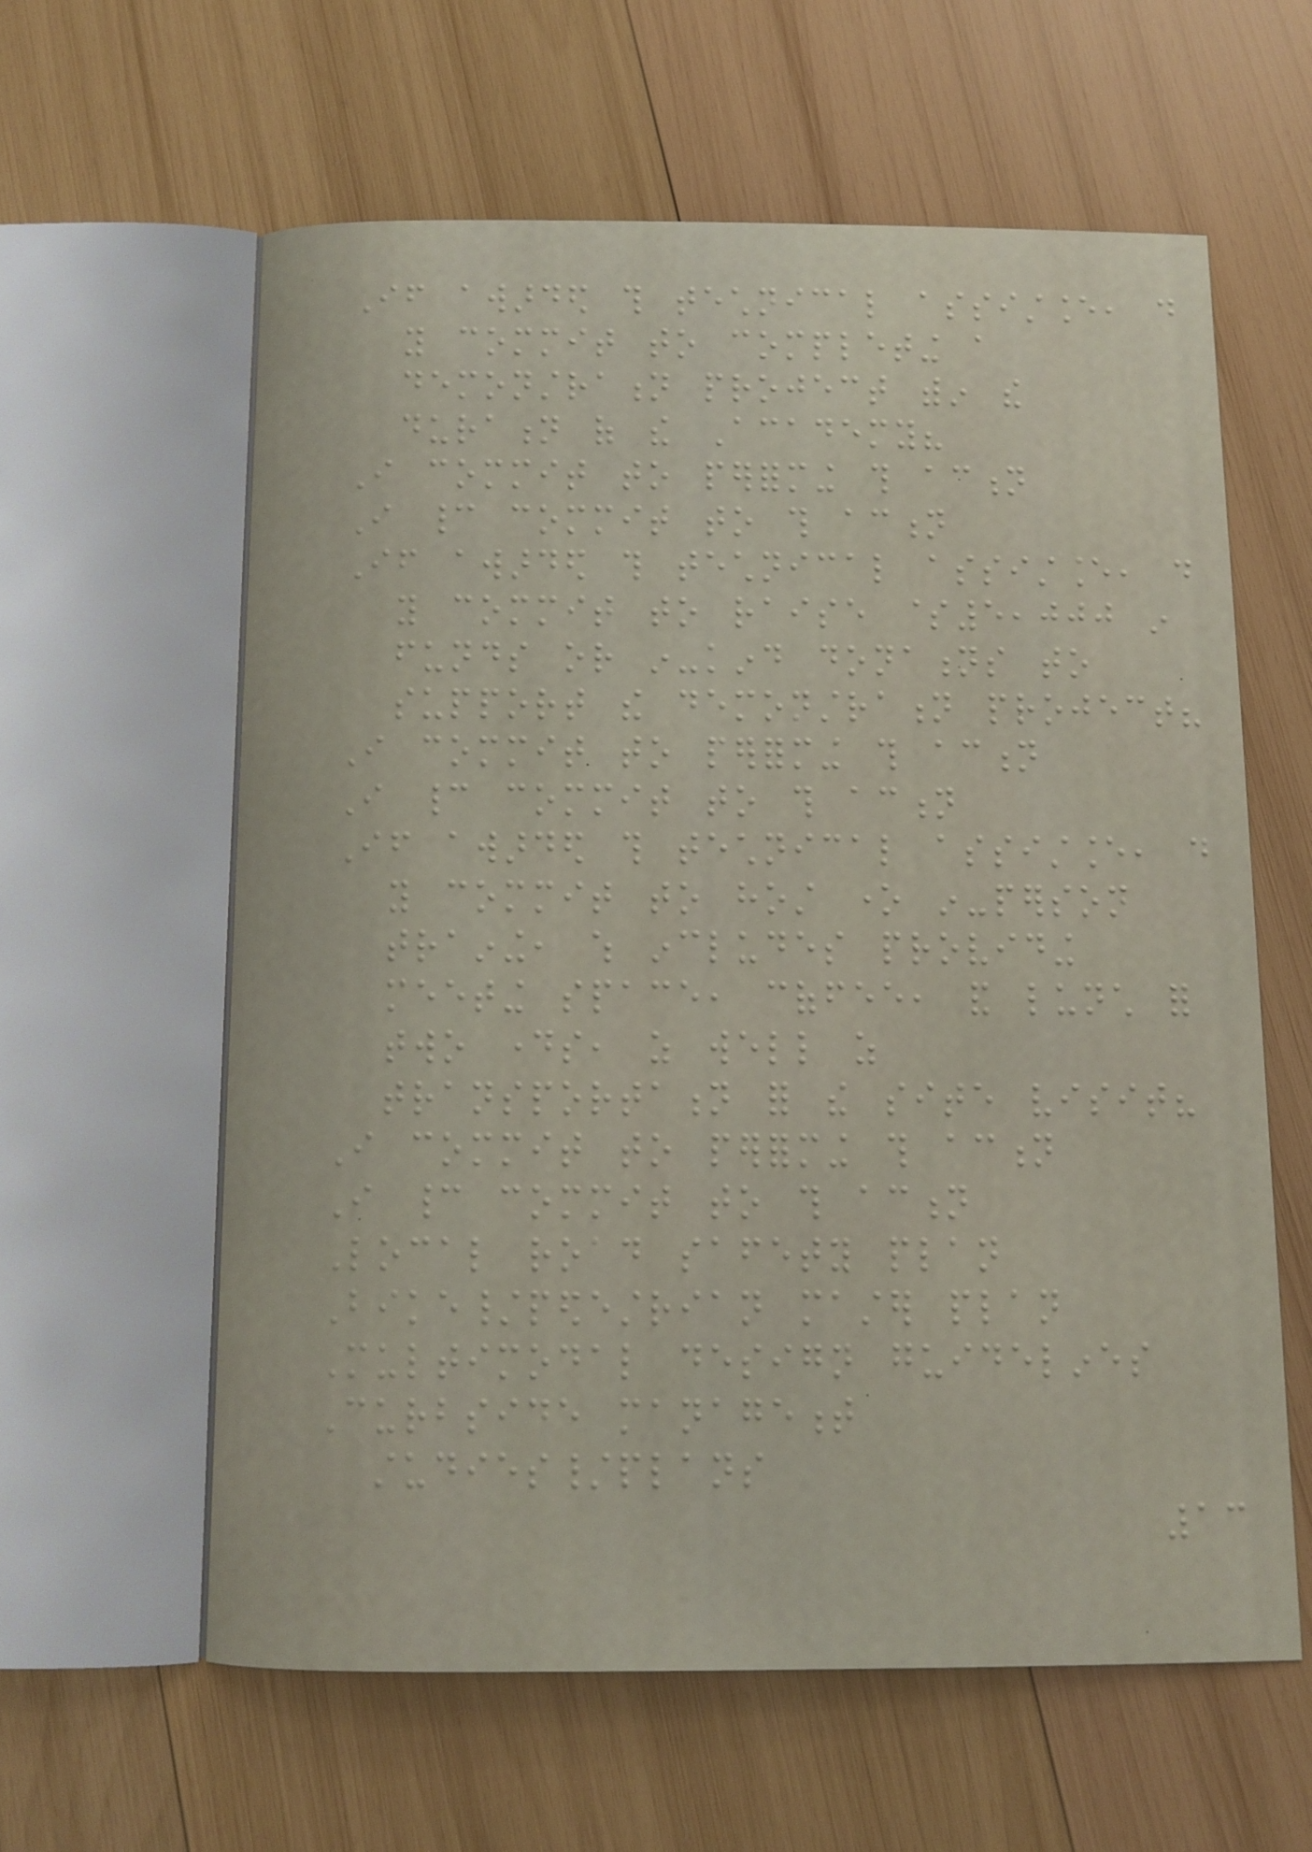If awarded this technical assistance, do
you commit to completing a
demonstration project within the
duration of the Academy?
I commit to performing this action
I cannot commit to this action
If awarded this technical assistance, do
you commit to raise $5,000 in
funds or in-kind donations to
support the demonstration project?
I commit to performing this action
I cannot commit to this action
If awarded this technical assistance, do
you commit to host one in-person
training, which includes providing
meeting space, coffee, and lunch for
two days, as well as
transportation for the site visit?
I commit to performing this action
I cannot commit to this action
Local road safety plan
Bike/pedestrian master plan
Multimodal design guidelines
Curbside management
studies/plans
13
